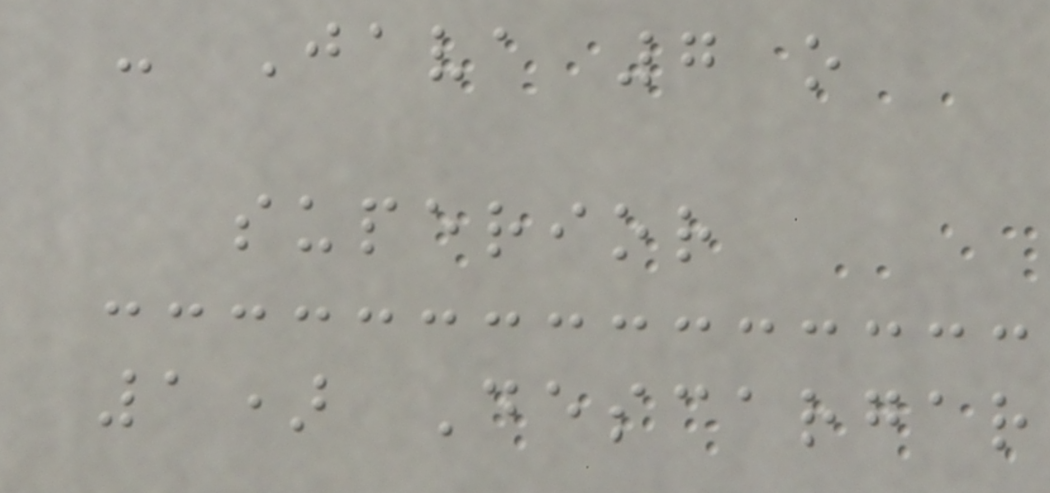- Java 7 o
superior
1) Descargar
